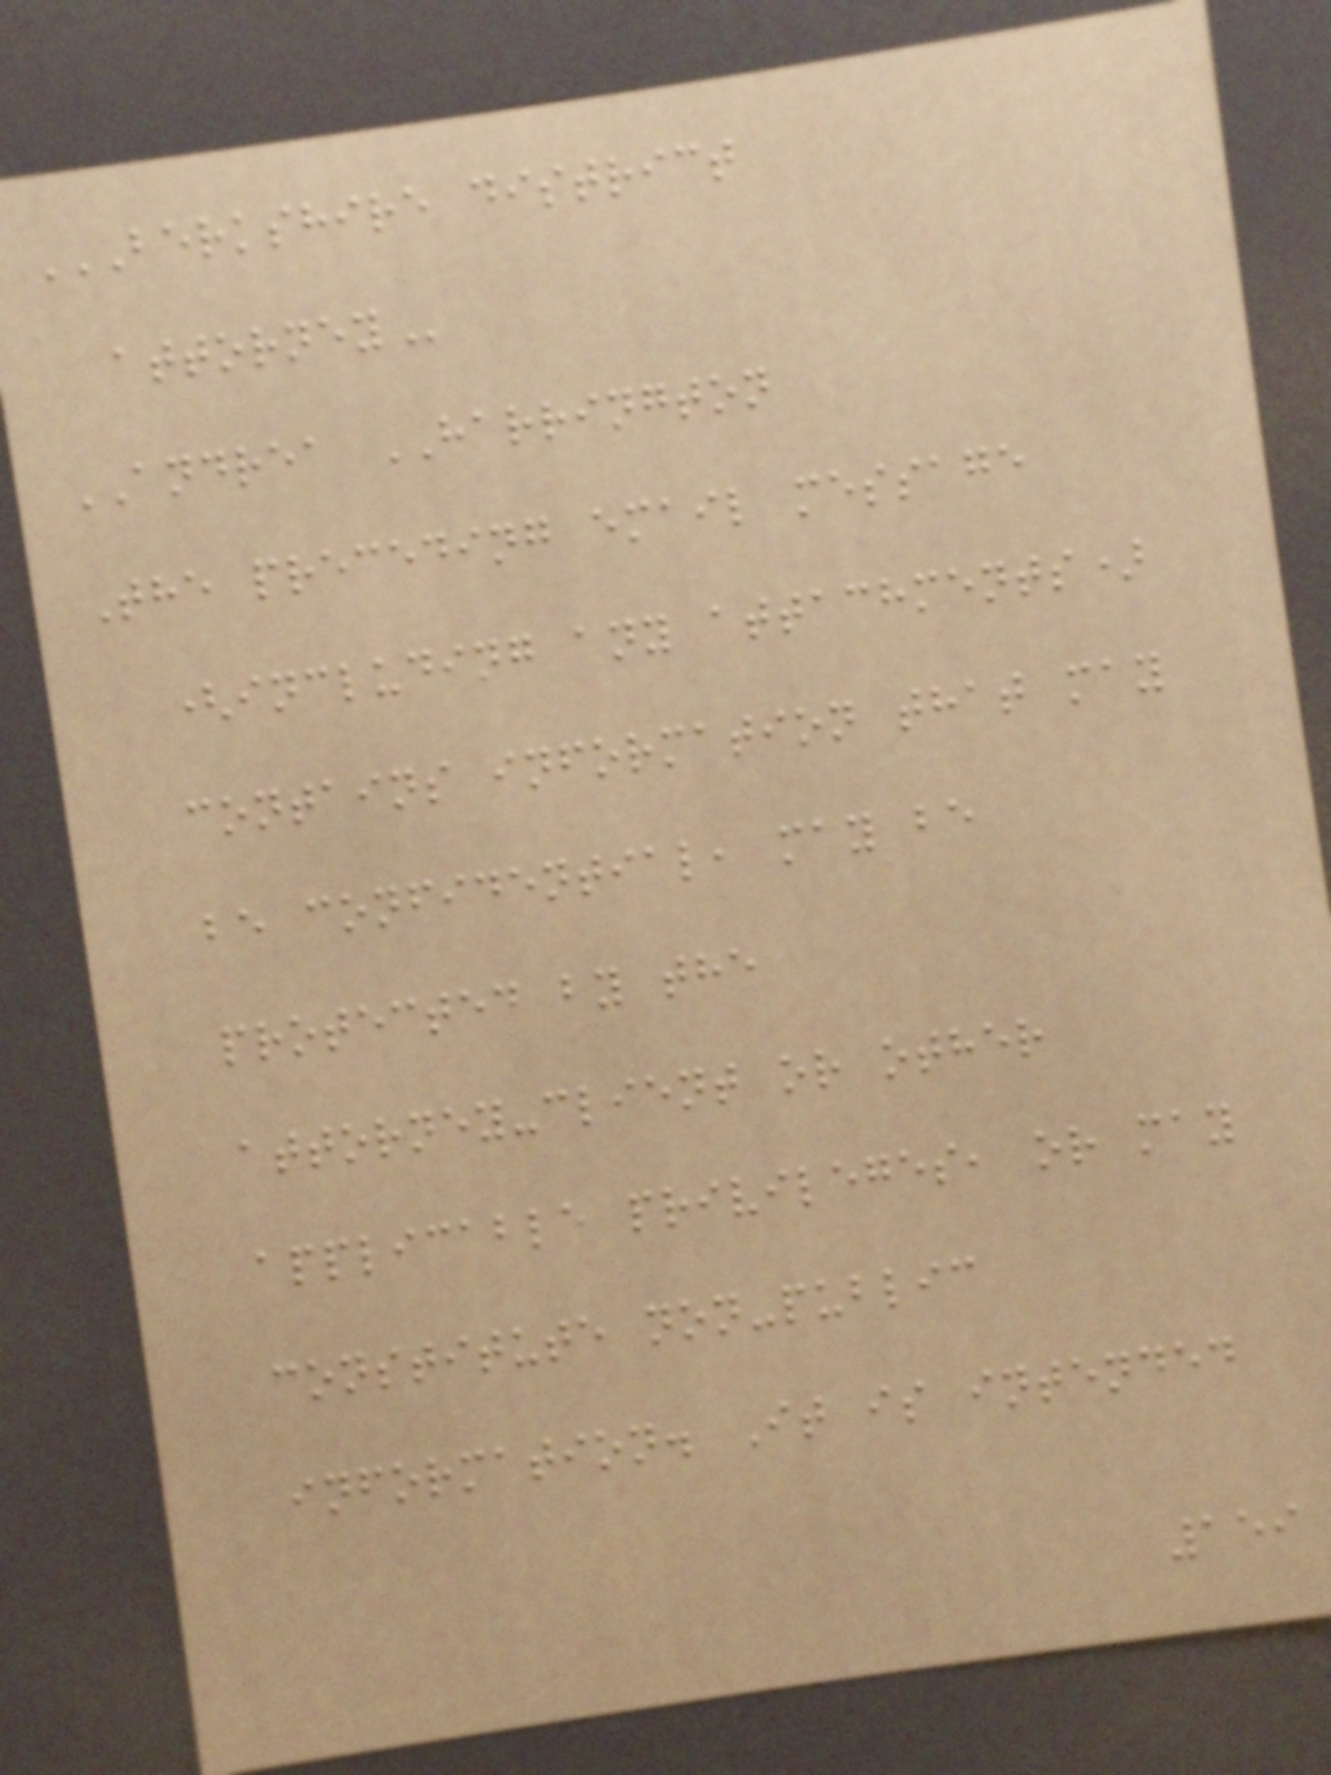BERKSHIRE DISTRICT
ATTORNEY
ANDREA HARRINGTON
The preceding email message
(including any attachments)
contains information that may
be confidential, may be
protected by the
attorney-client or other
applicable privileges, or may
constitute non-public
information. It is intended
159
